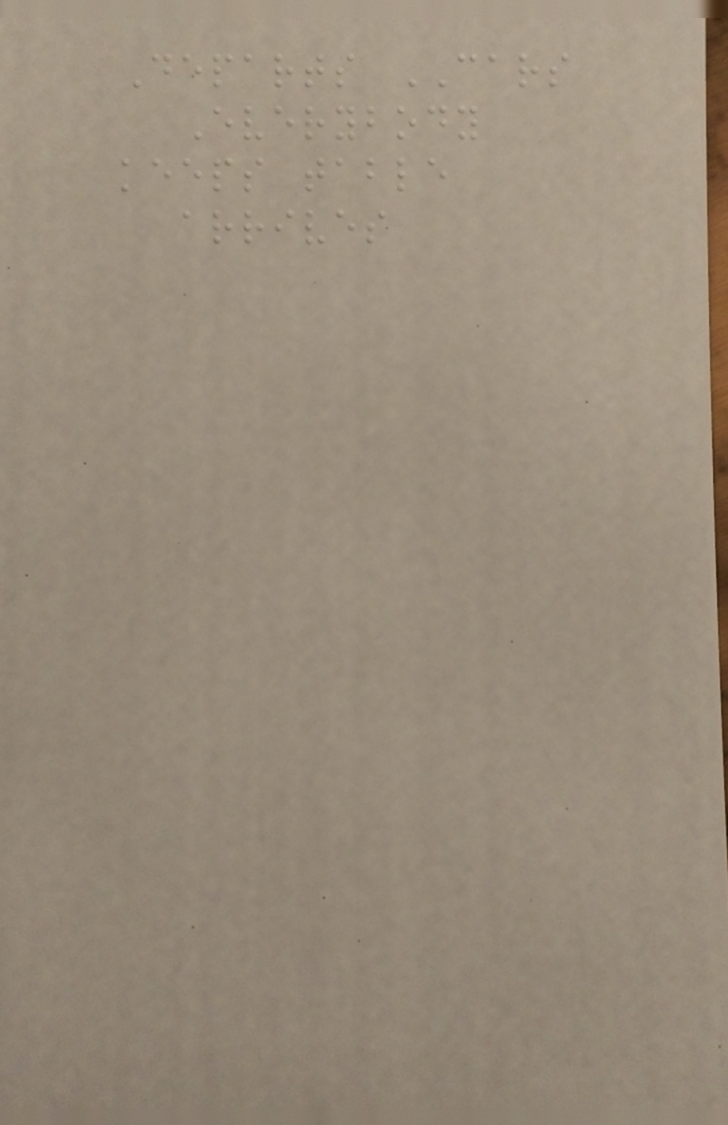Departs CARS
Everybody
keeps table
arrives
